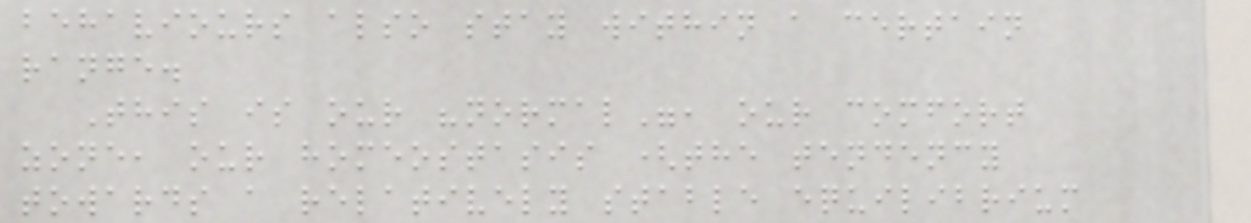behaviours also stay within a certain
range.
This is our "normal", our comfort
zone, our homeostasis (the tendency
towards a relatively stable equilibrium
